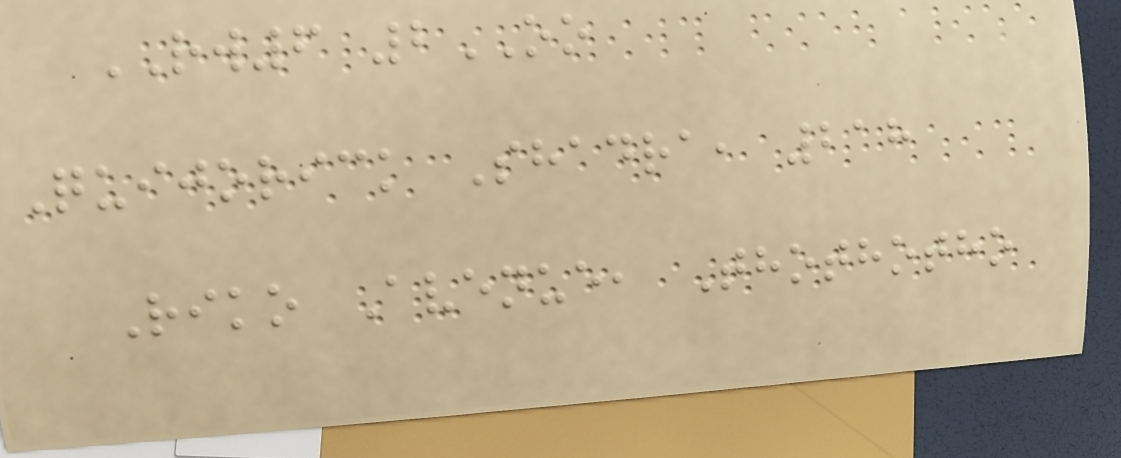RW6 2OO
Quijorick Shadra, 218
Riko Avenue, Thothotho
